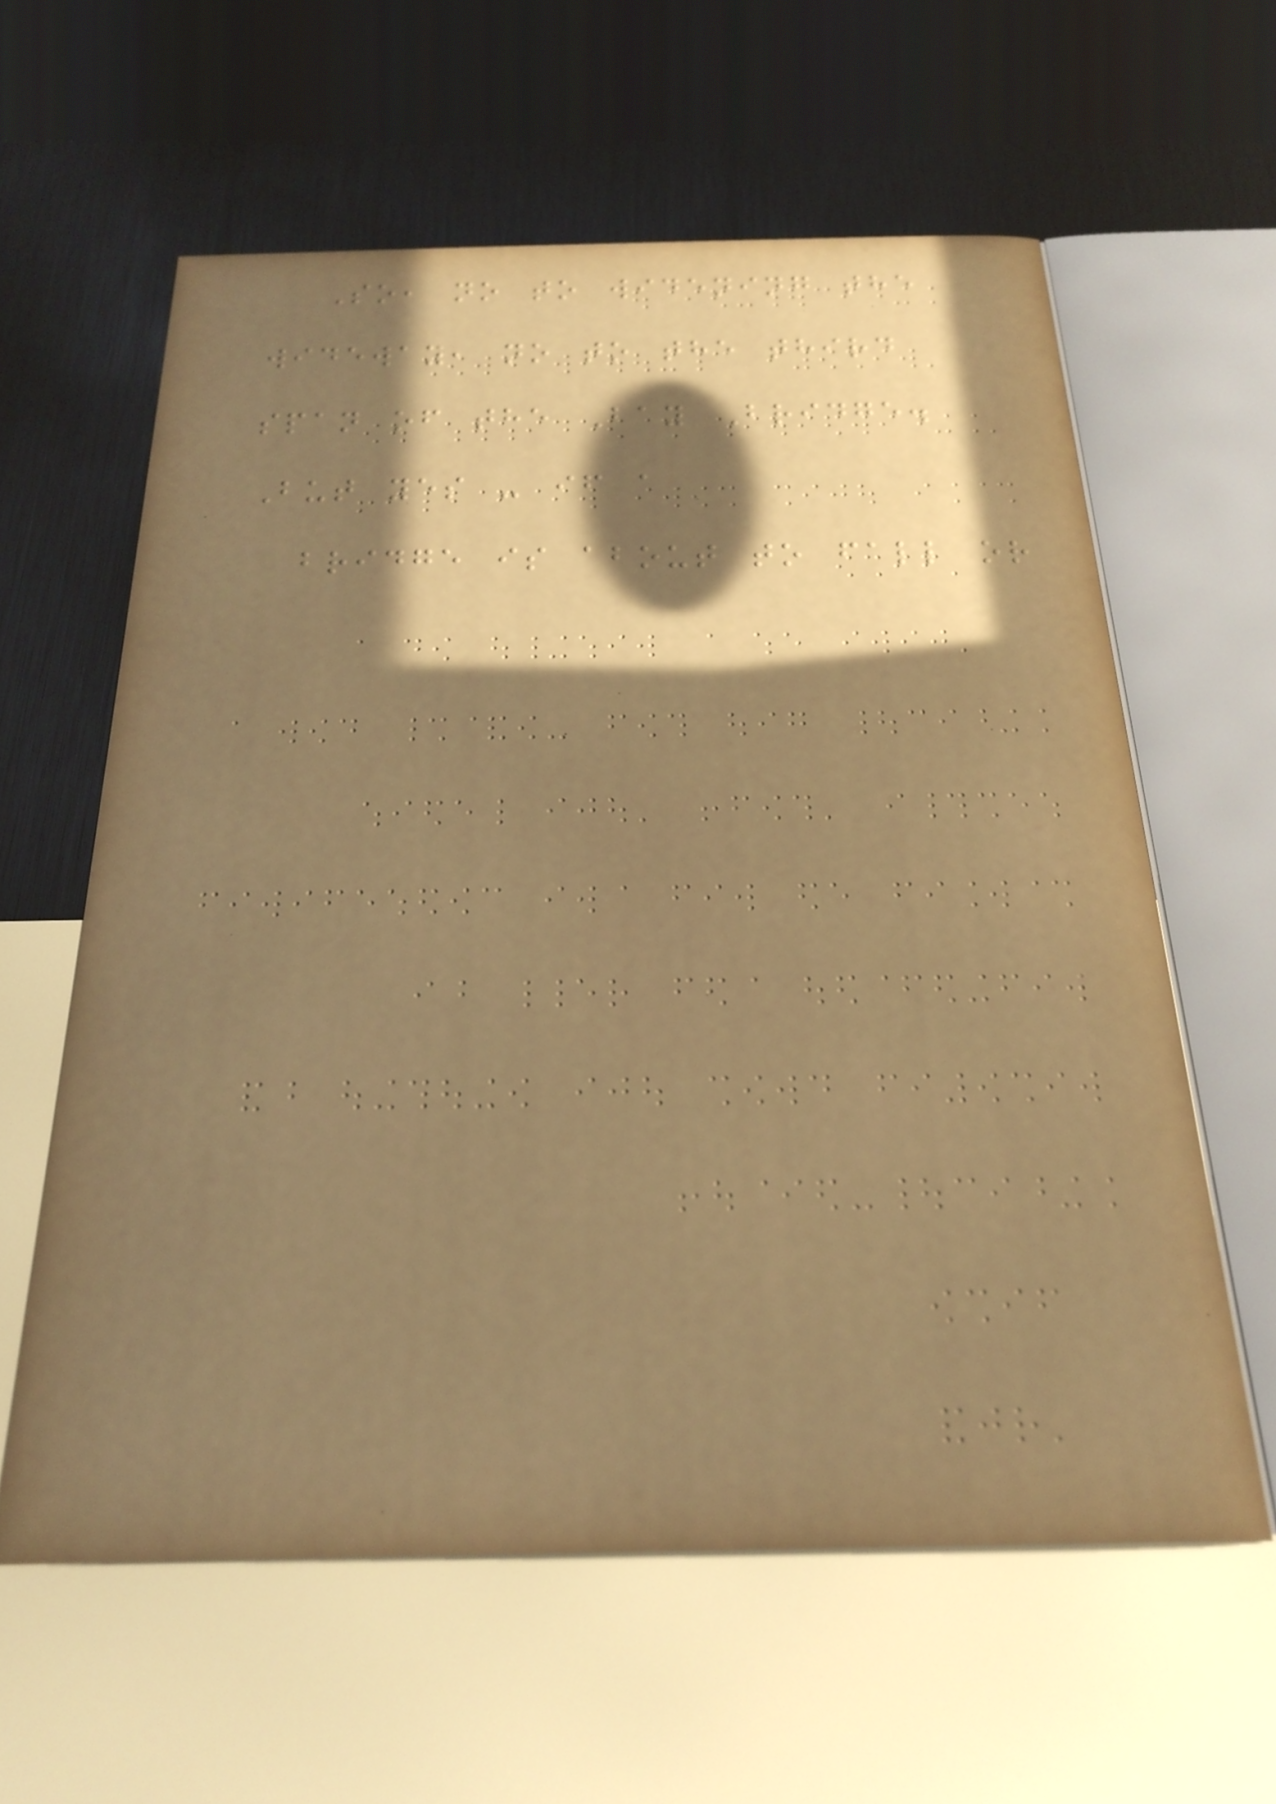So, no to widening the
wideway, no to the third
span of the Bay Bridge.
But yes - if a
bridge is about to fall or
